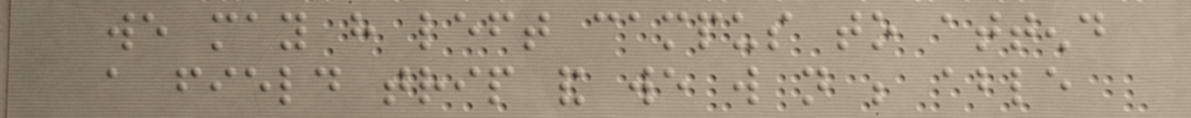we may have left campus to attend
a field trip and we will not be able
